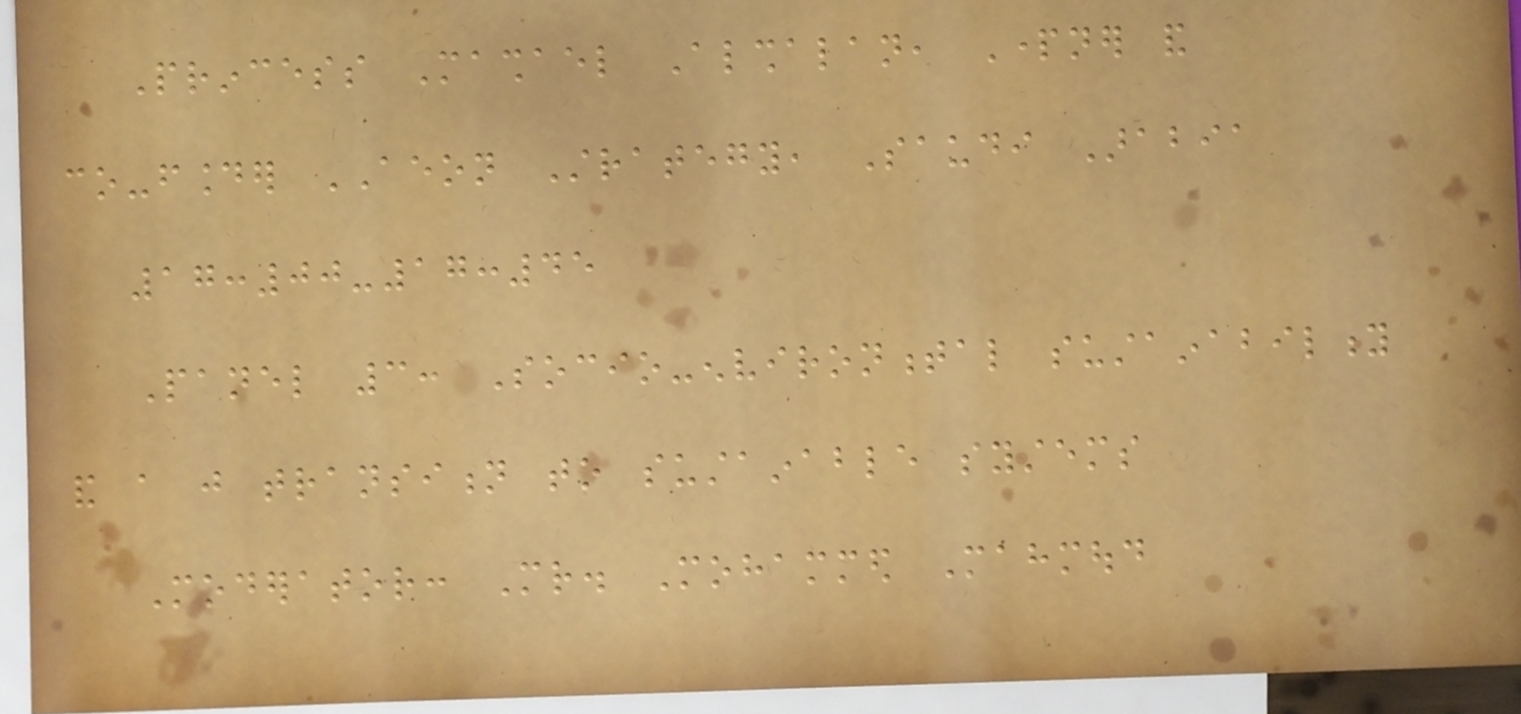Princess Mashael Alshalan, Partner and
co-founder AEON Strategy, Saudi Arabia
17:00-17:45
Panel 3: Socio-environmental sustainability
and a just transition to sustainable systems
Moderator: Mr. Mohammed Mahmoud
